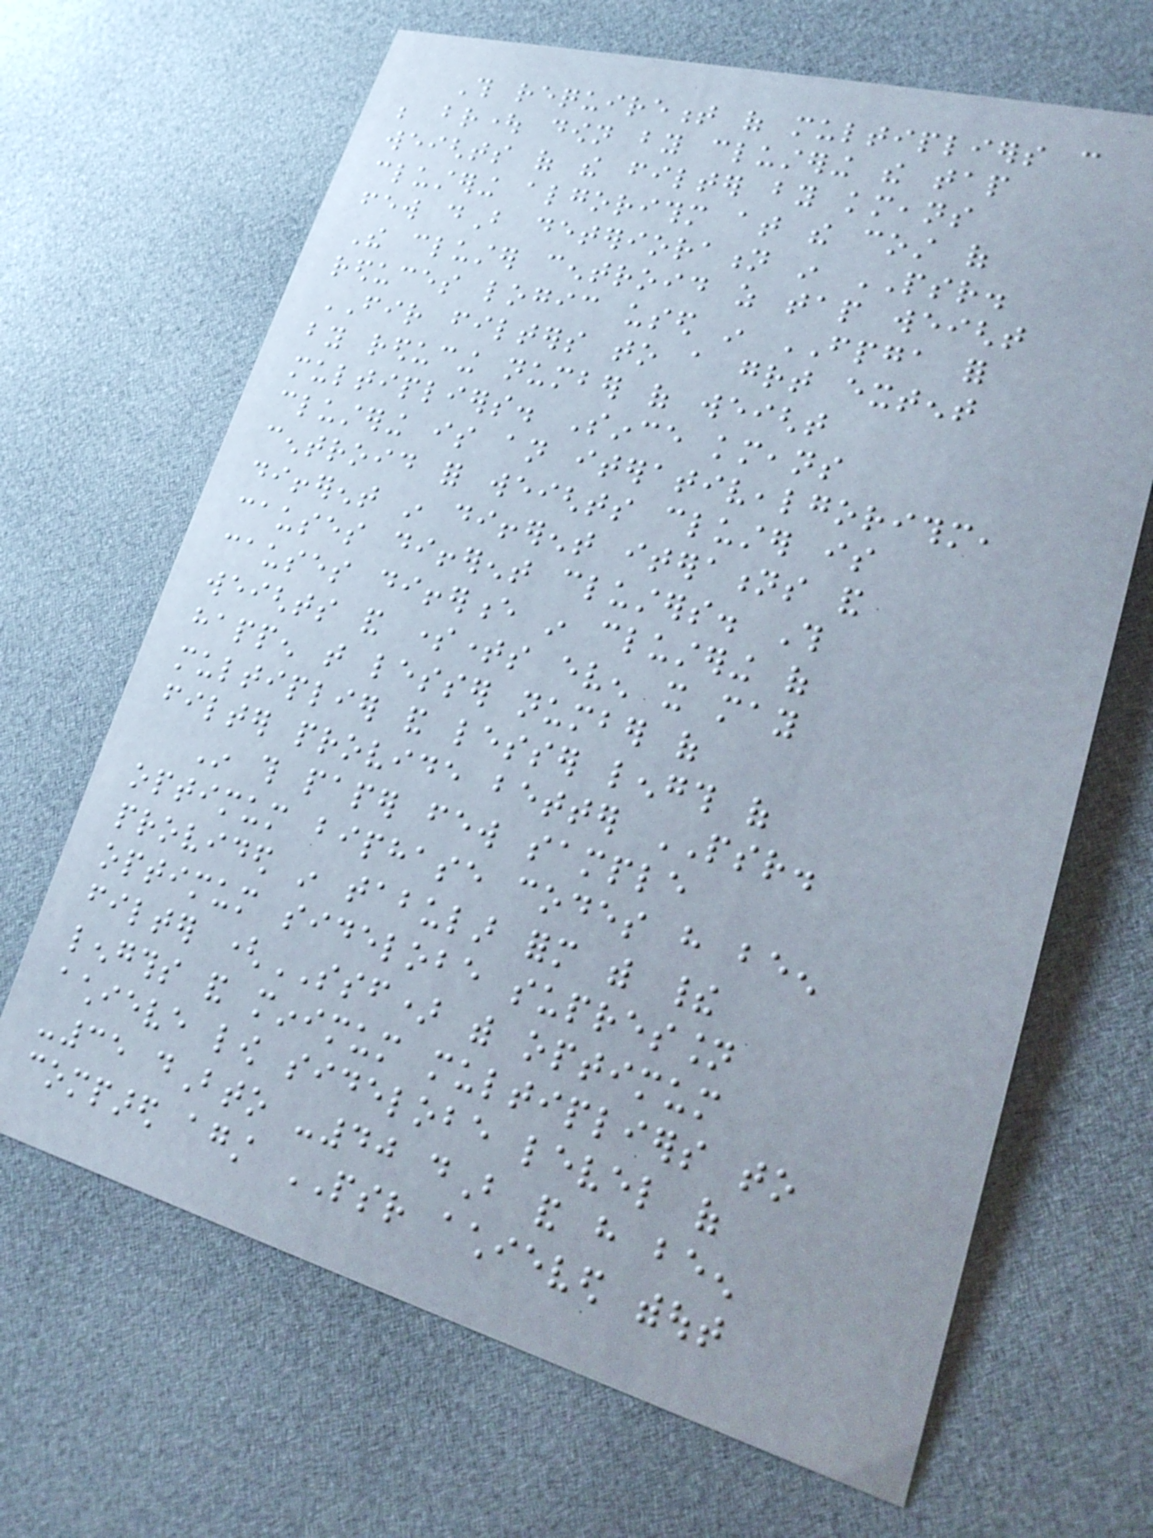This requirement of multipliers can
be brought down by clustering the tap
weights of the filter by kmeans
clustering algorithm at the cost of
few dB deterioration in PSR.
The cluster centroid as tap weight
reduces logic used in FPGA for
FIR filters to a great extent
by reducing number of weight
multipliers. Since kmeans
clustering is an iterativealgorithm,
centroid for weights cluster is
different in different iterations and
causes different clusters. This
causes difference in clustering of
weights and sometimes even it may
happen that lesser number of
multiplier and lesser length of
filter provide better PSR.
In this paper few sample
optimum biphase codes have been
provided in tabular form with their
optimum sidelobe supression
filter (SSF) with optimum
lengths and minimum multipliers to
achieve low sidelobe level of
-35 dBto -40 dB and have been
compared against PSR achieved without
